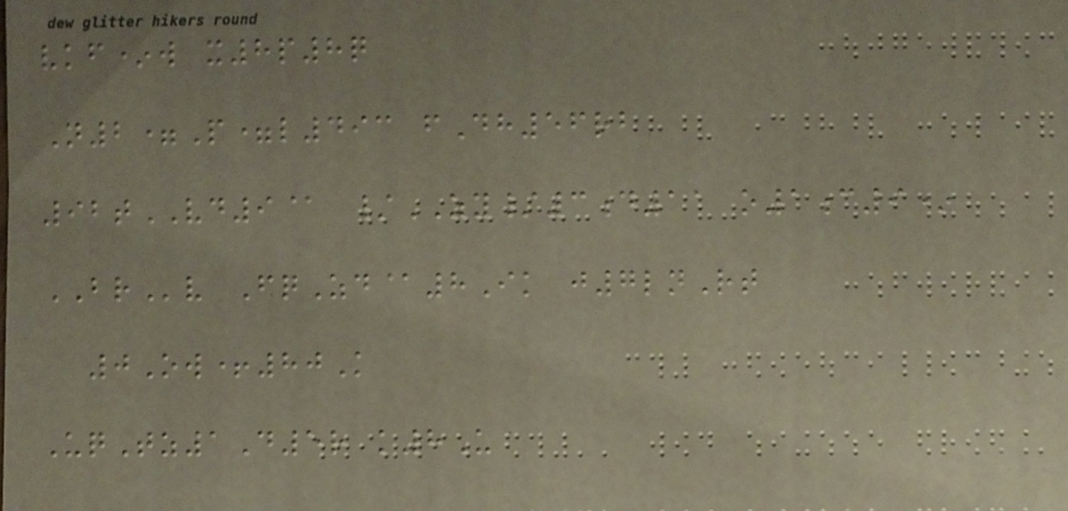vkf*w x8p8q
N2=P=l493 fDh56rb
92tVD9@ /ZY/3d11 o1c9*
BRv FqZd@8Ik j7lnRt
0Ow+80K
UqTz1D5r k8U
